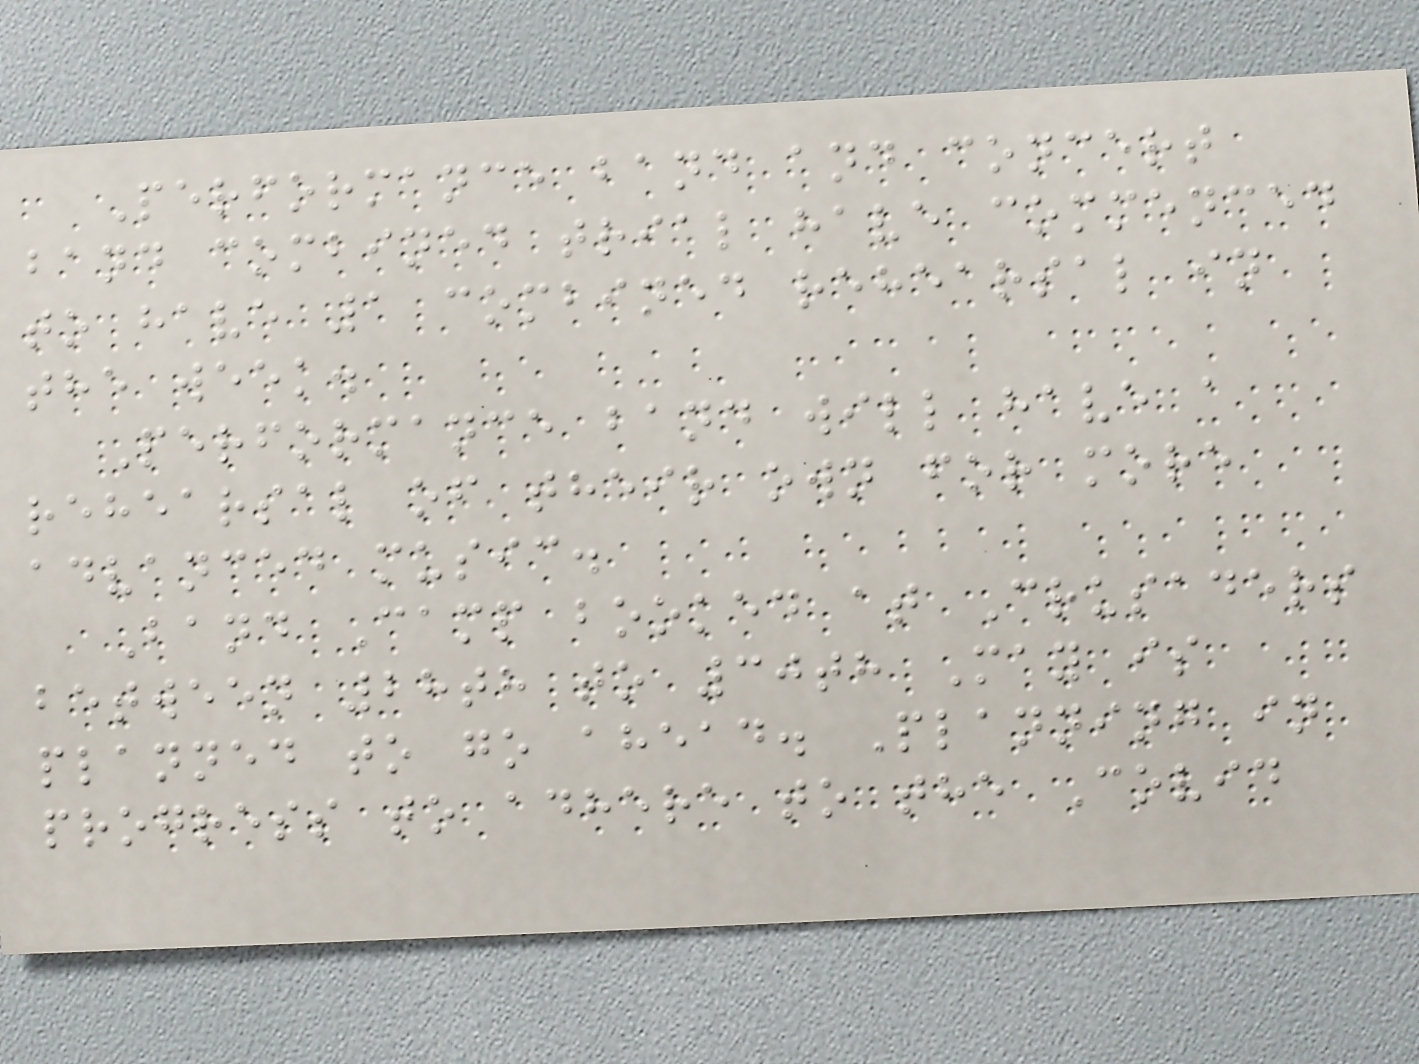Performance band and concert
band combined trial have commenced
to have 1 combined rehearsal in
the week.
Performance band will have a
rehearsal of their own for more
advanced music.
Band Camp booked at Crusaders
between 28th to 30th May is
planned to go ahead. Planning in
progress to adhere to the Covid
